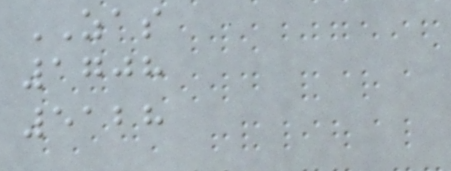ZAS
1708
5128
